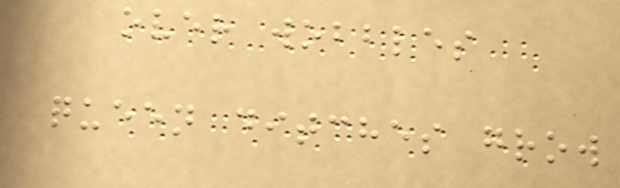over wobbles
queen ditches grow
